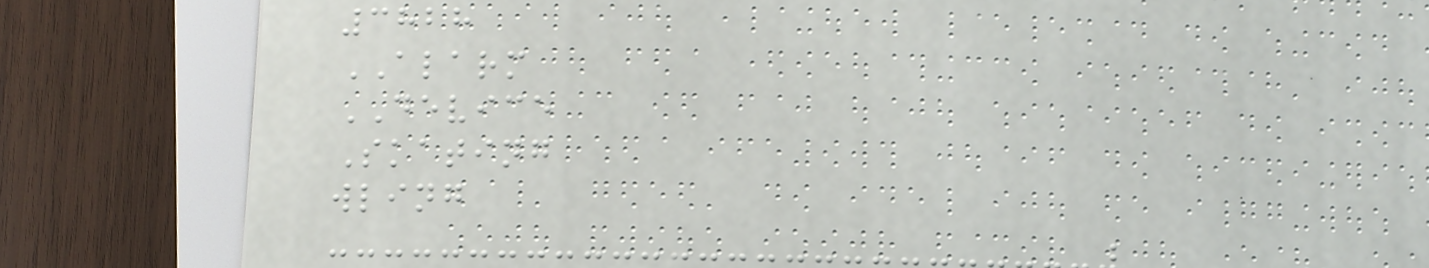3828
ALARM
DEVICE
Skating
wling
